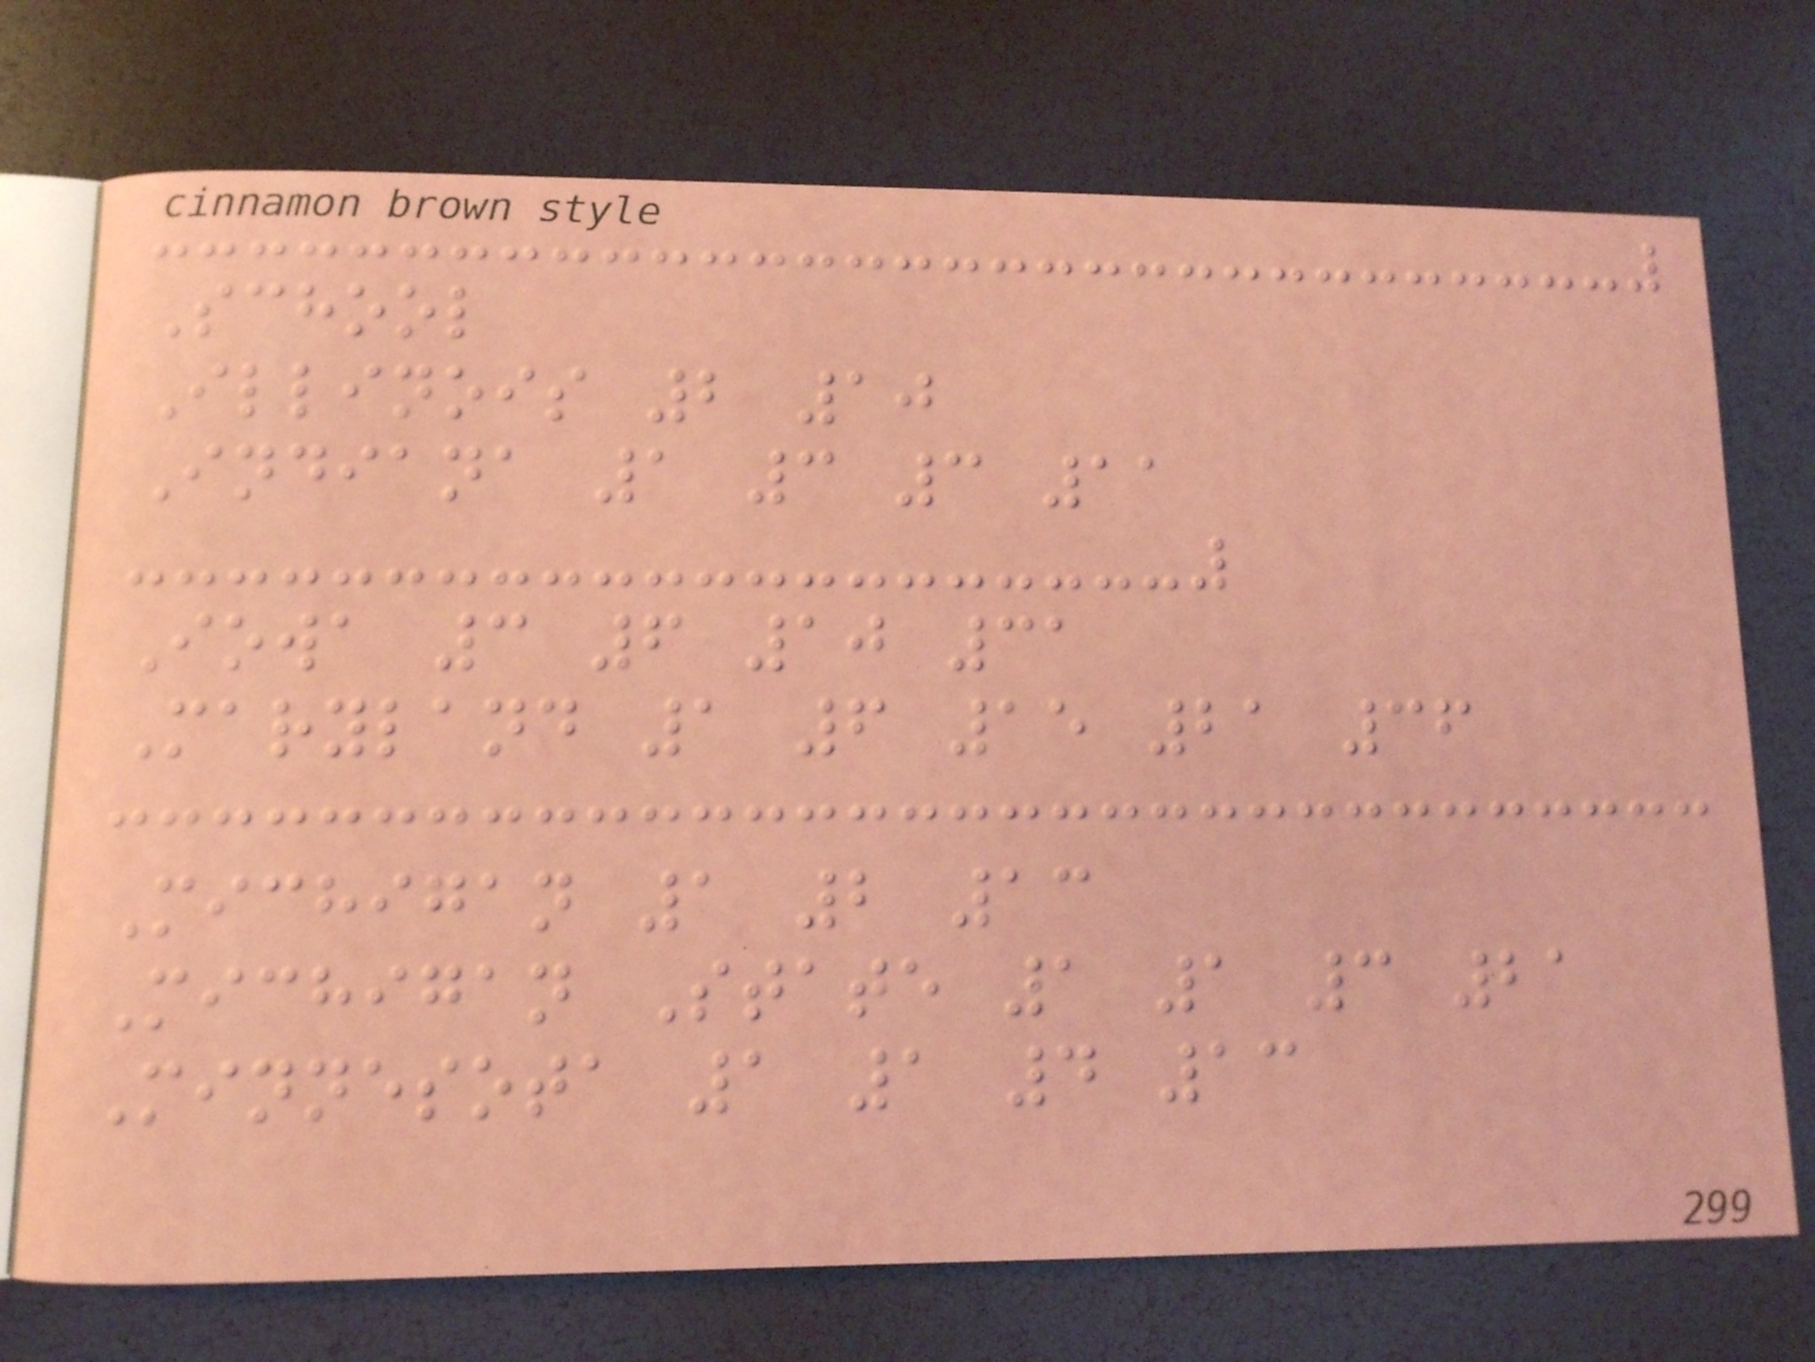School
Illinois 2 10
Indiana 1 3 3 11
Iowa 3 6 10 31
Maryland 1 6 15 21 36
Michigan 1 2 13
Michigan State 1 1 3 21
Minnesota 1 1 4 13
